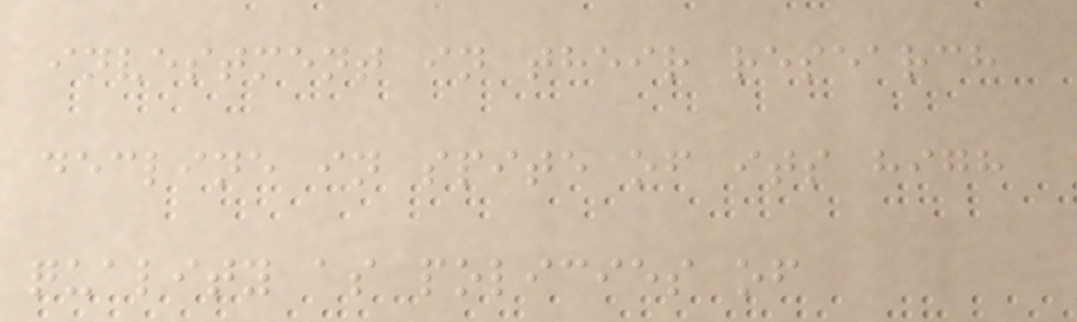investment in their research
decline in spite of its high
quality as policies of
